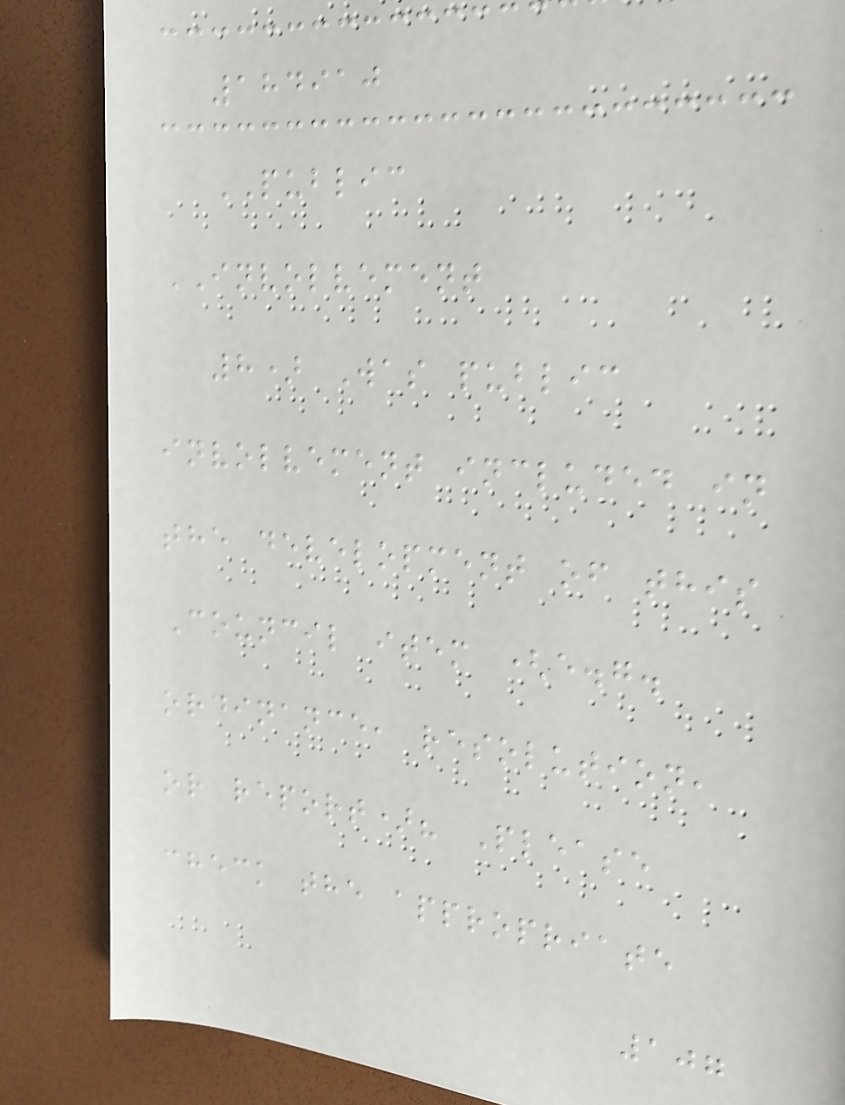184910
PUBLIC
INVOLVEMENT
8) Was public
involvement included in
the development of this
Council item (e.g.
ordinance, resolution,
or report)? Please
check the appropriate
107
